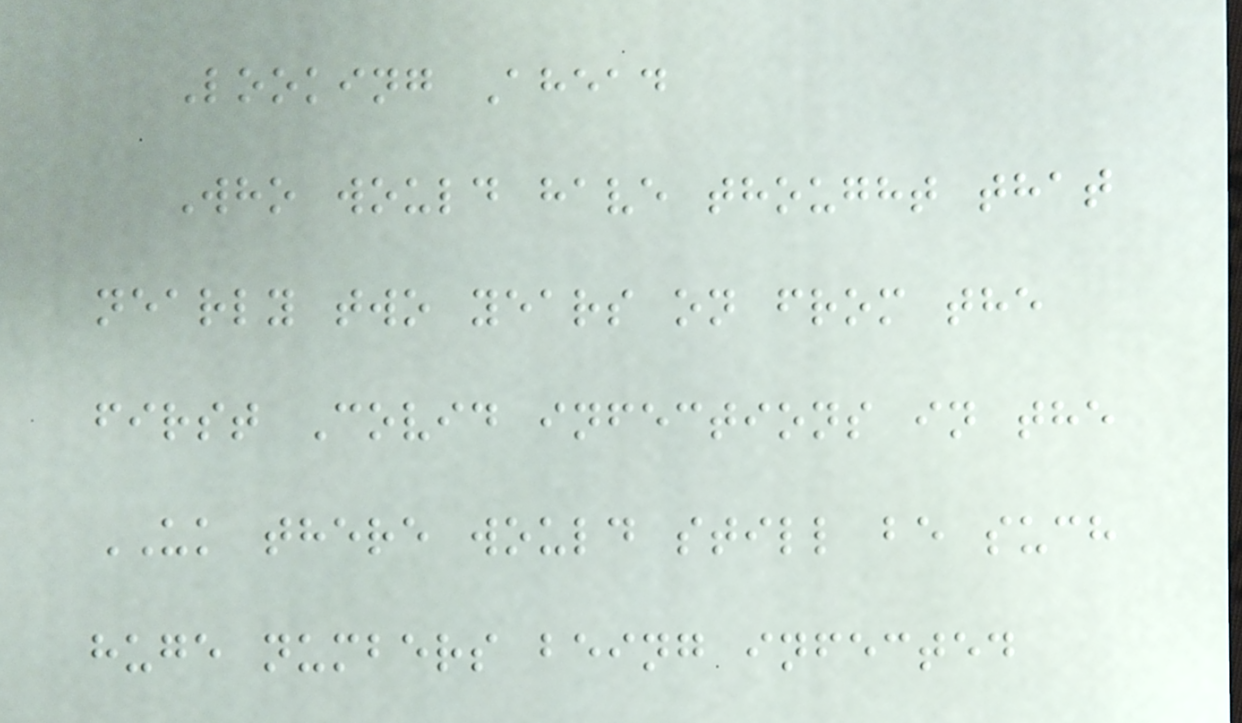Looking Ahead
Who would have thought that
nearly two years on from the
first Covid infections in the
UK there would still be such
huge numbers being infected
